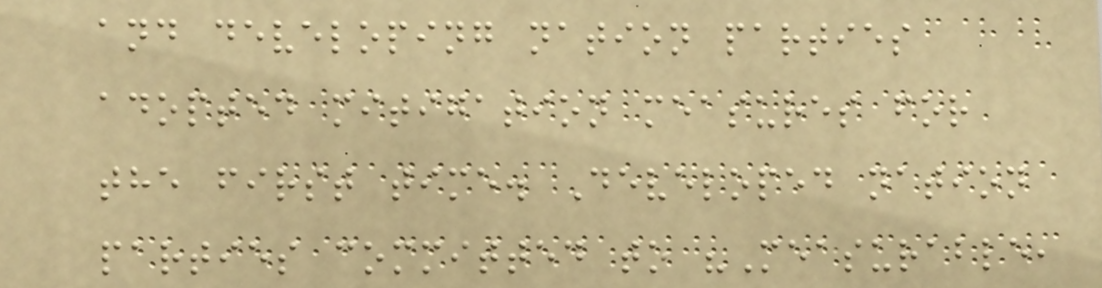and developing nation parties
adopted mitigation measures for
the first time. Developed nation
parties committed to "Measurable,
